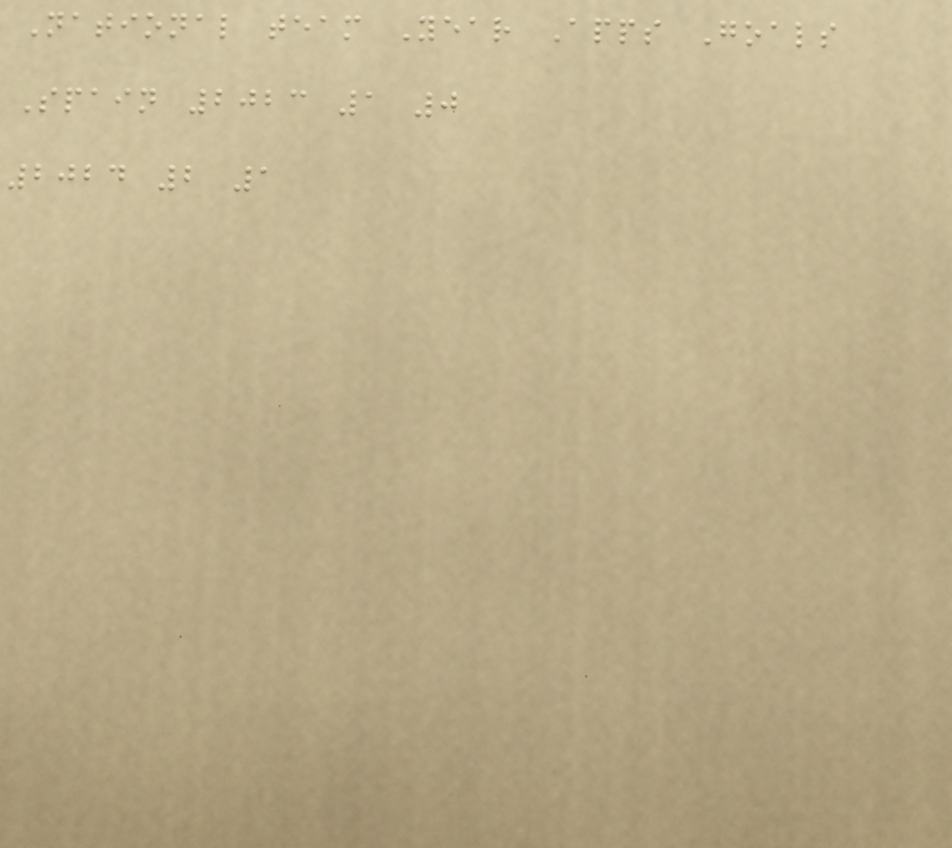National team Year Apps Goals
Spain 2023 1 0
2024 2 1
